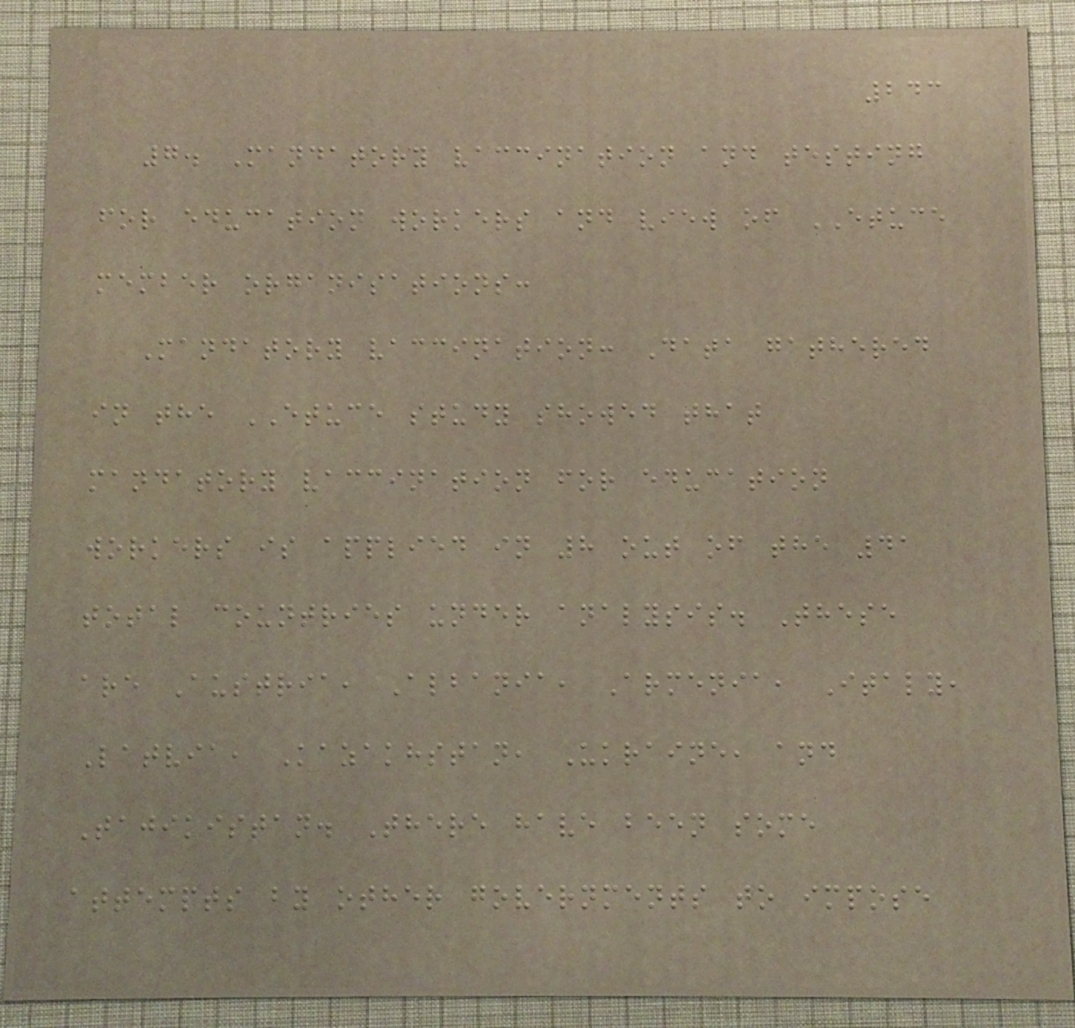243
7. Mandatory vaccination and testing
for education workers and view of ETUCE
member organisations:
Mandatory vaccination: Data gathered
in the ETUCE study showed that
mandatory vaccination for education
workers is applied in 8 out of the 41
total countries under analysis. These
are Austria, Albania, Armenia, Italy,
Latvia, Kazakhstan, Ukraine, and
Tajikistan. There have been some
attempts by other governments to impose
